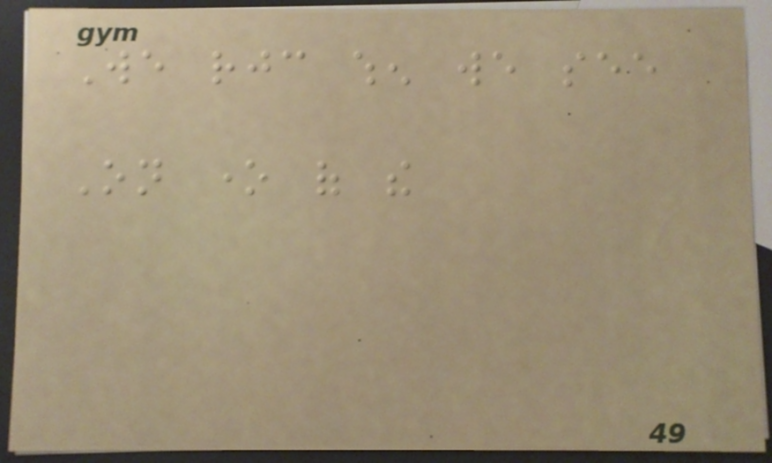We rejoice when we see
On one of the
